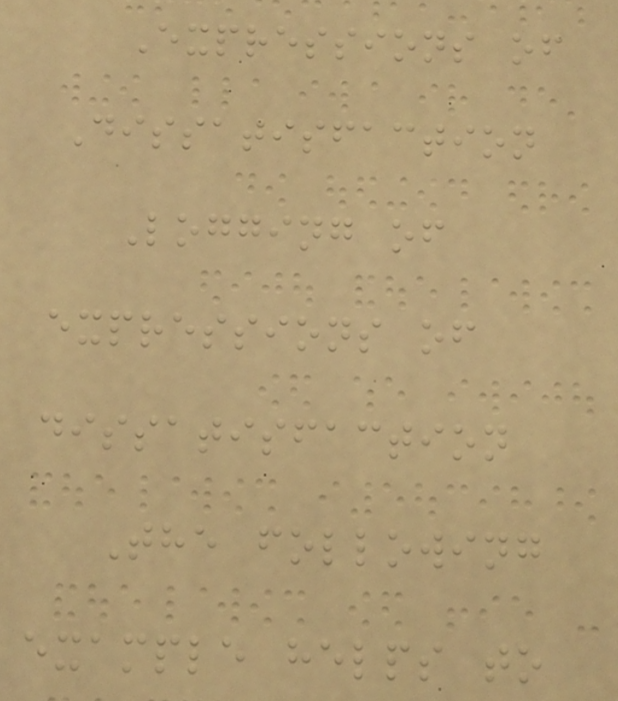Expressions of
Dissatisfaction
Logging of
expressions of
dissatisfaction
The following
example helps to
